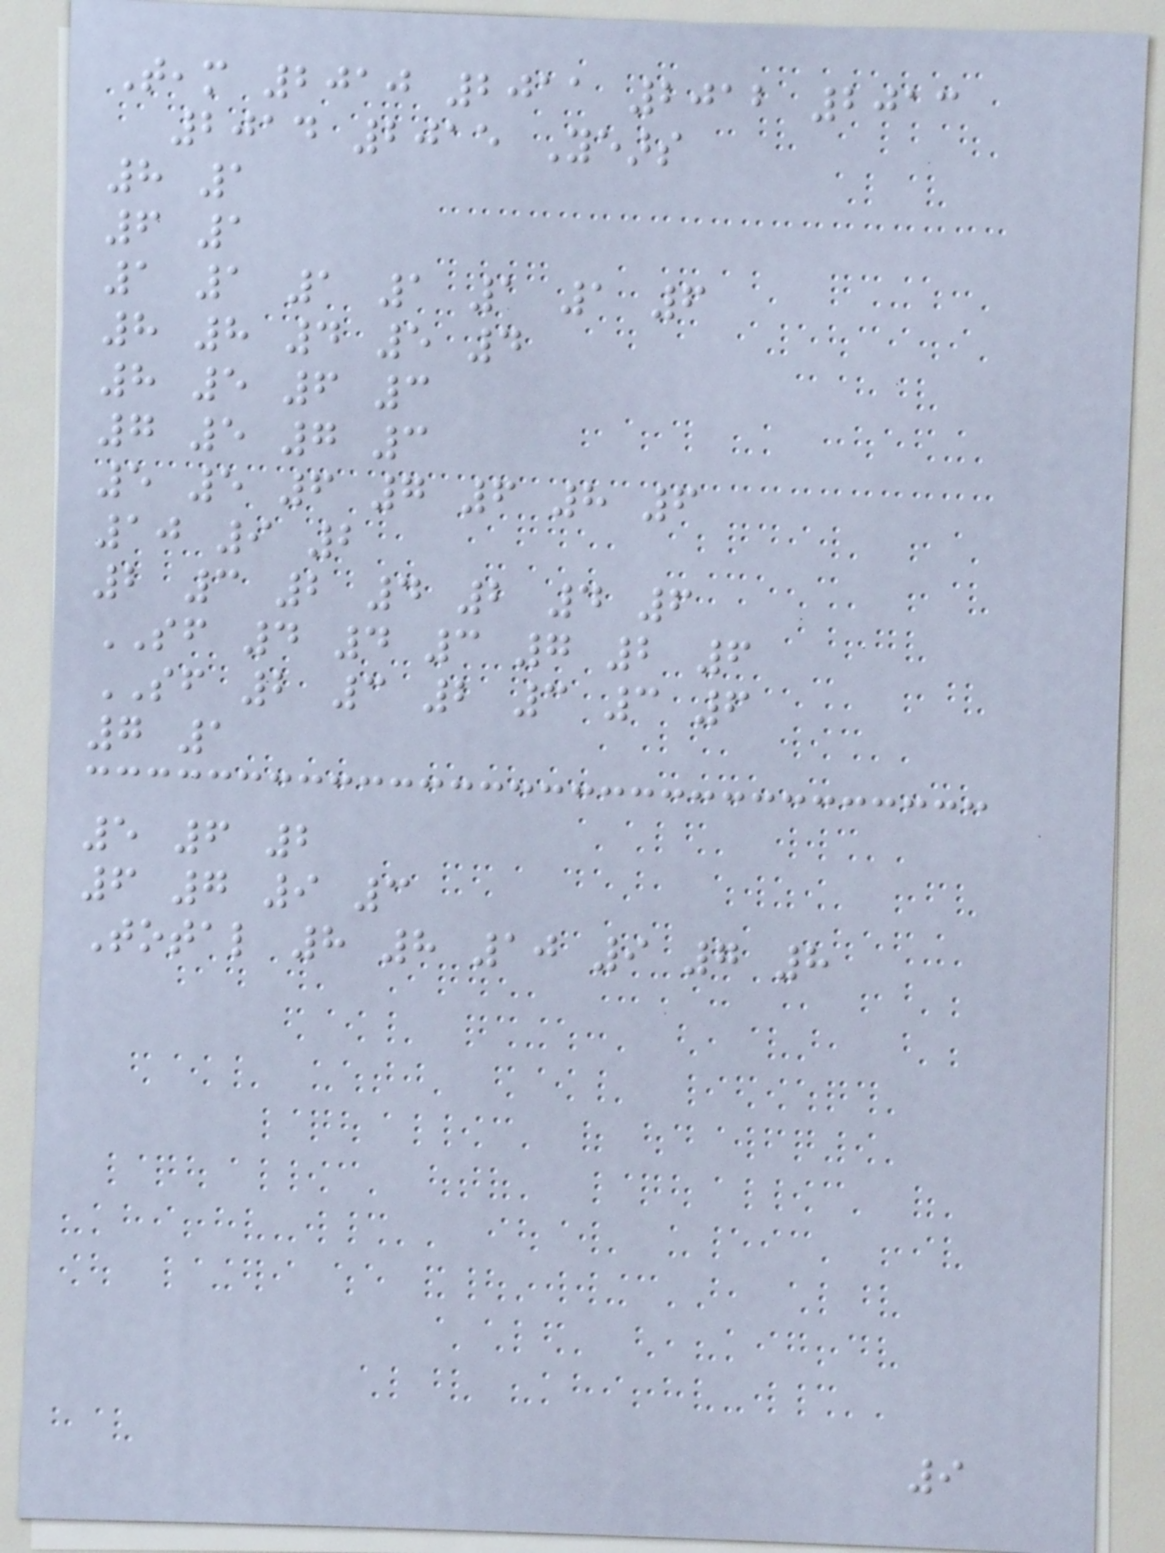Team 2010 2011 2012 2013
2014 2015 Years
8 1
6 1
1 1 1 1 1 1 6
8 8 4 5 4
8 5 6 3
7 5 7 3
5 5 6 7 6 8 6
10 9 2
2 3 2 4 2 4 6
SF 4 4 3 7 2 6
SF 2 3 2 3 3 6
7 1
5 6 2
6 7 9 3
Total 8 8 10 9 7 8
9
